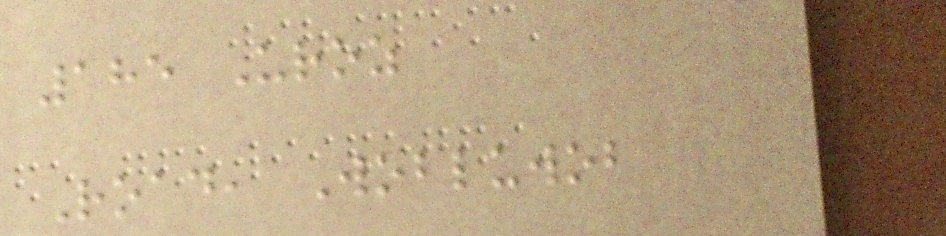185 Uroz
Road, Wobluwob
